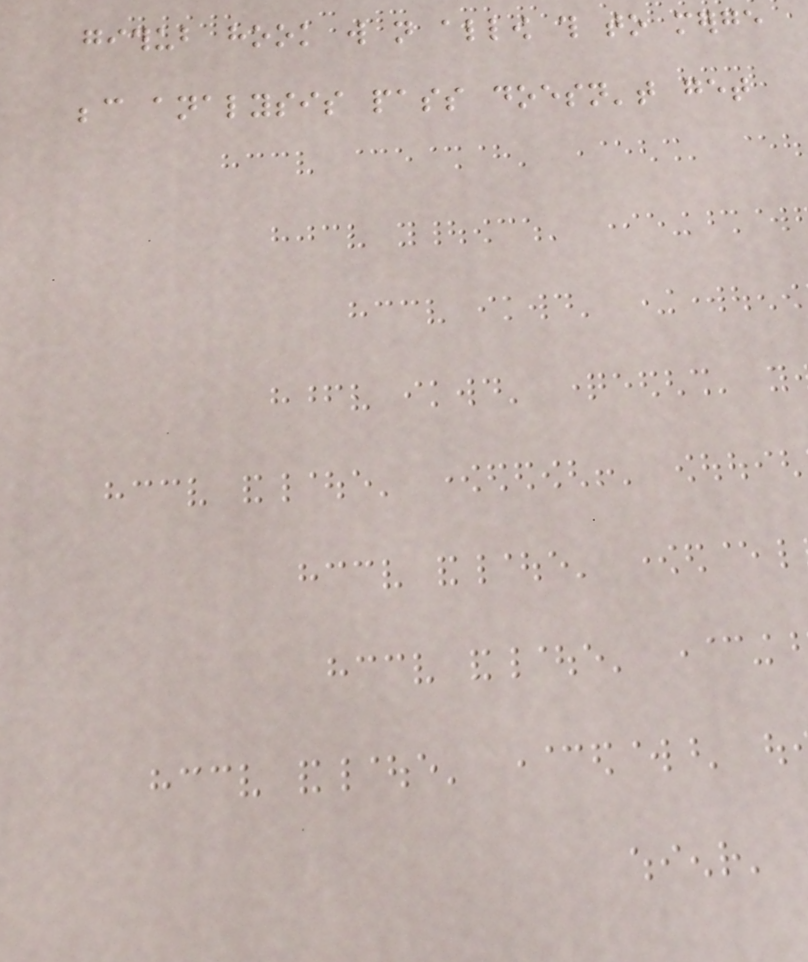github hook will not allow this to merge
because analysis pass doesn't get
